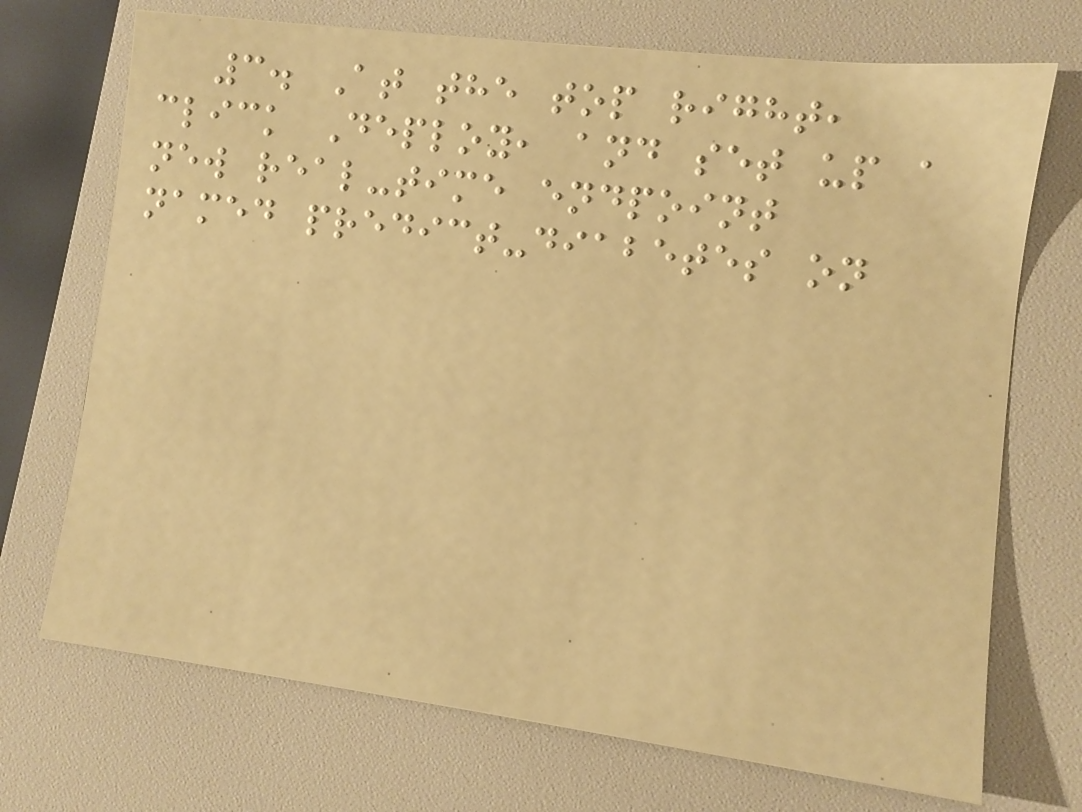3. At the top right,
click Deploy, and set up a
new real-time endpoint
named predict-diabetes on
